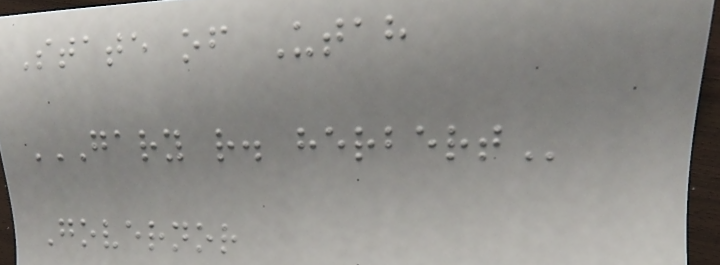State of Utah
GARY R. HERBERT
Governor
